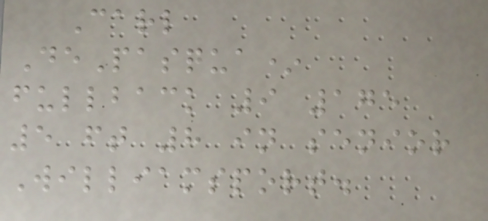Carl
DePasqua*
fullback 9 175
5 ft 8 in senior
Williamsport.
